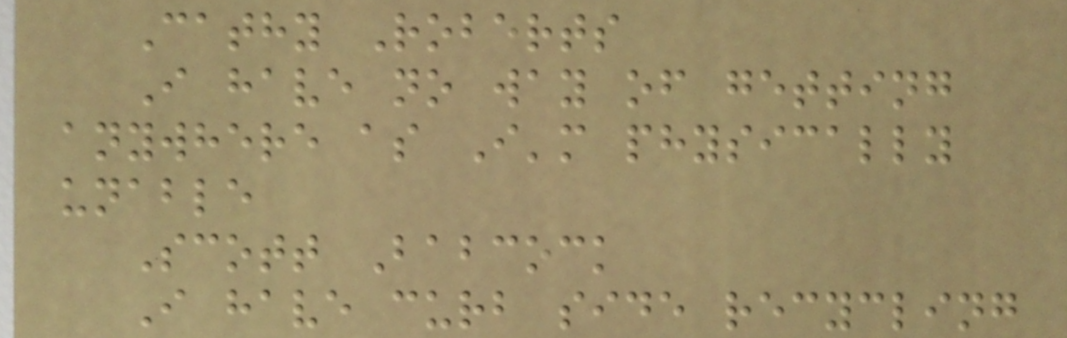Cathy Roberts
I have no way of getting
anywhere as I'm physically
unable
Scott Babcock
I have curb side recycling
